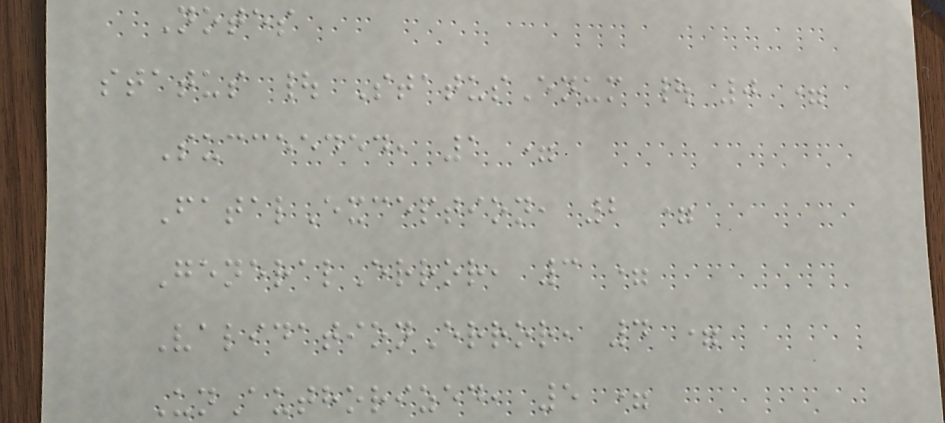Notes
status | StatusEnum | 0 =
Succeeded, 1 =
FatalException, 2 =
GeneralError, 3 =
ValidationError, 4 =
UnAuthorized, 5 =
